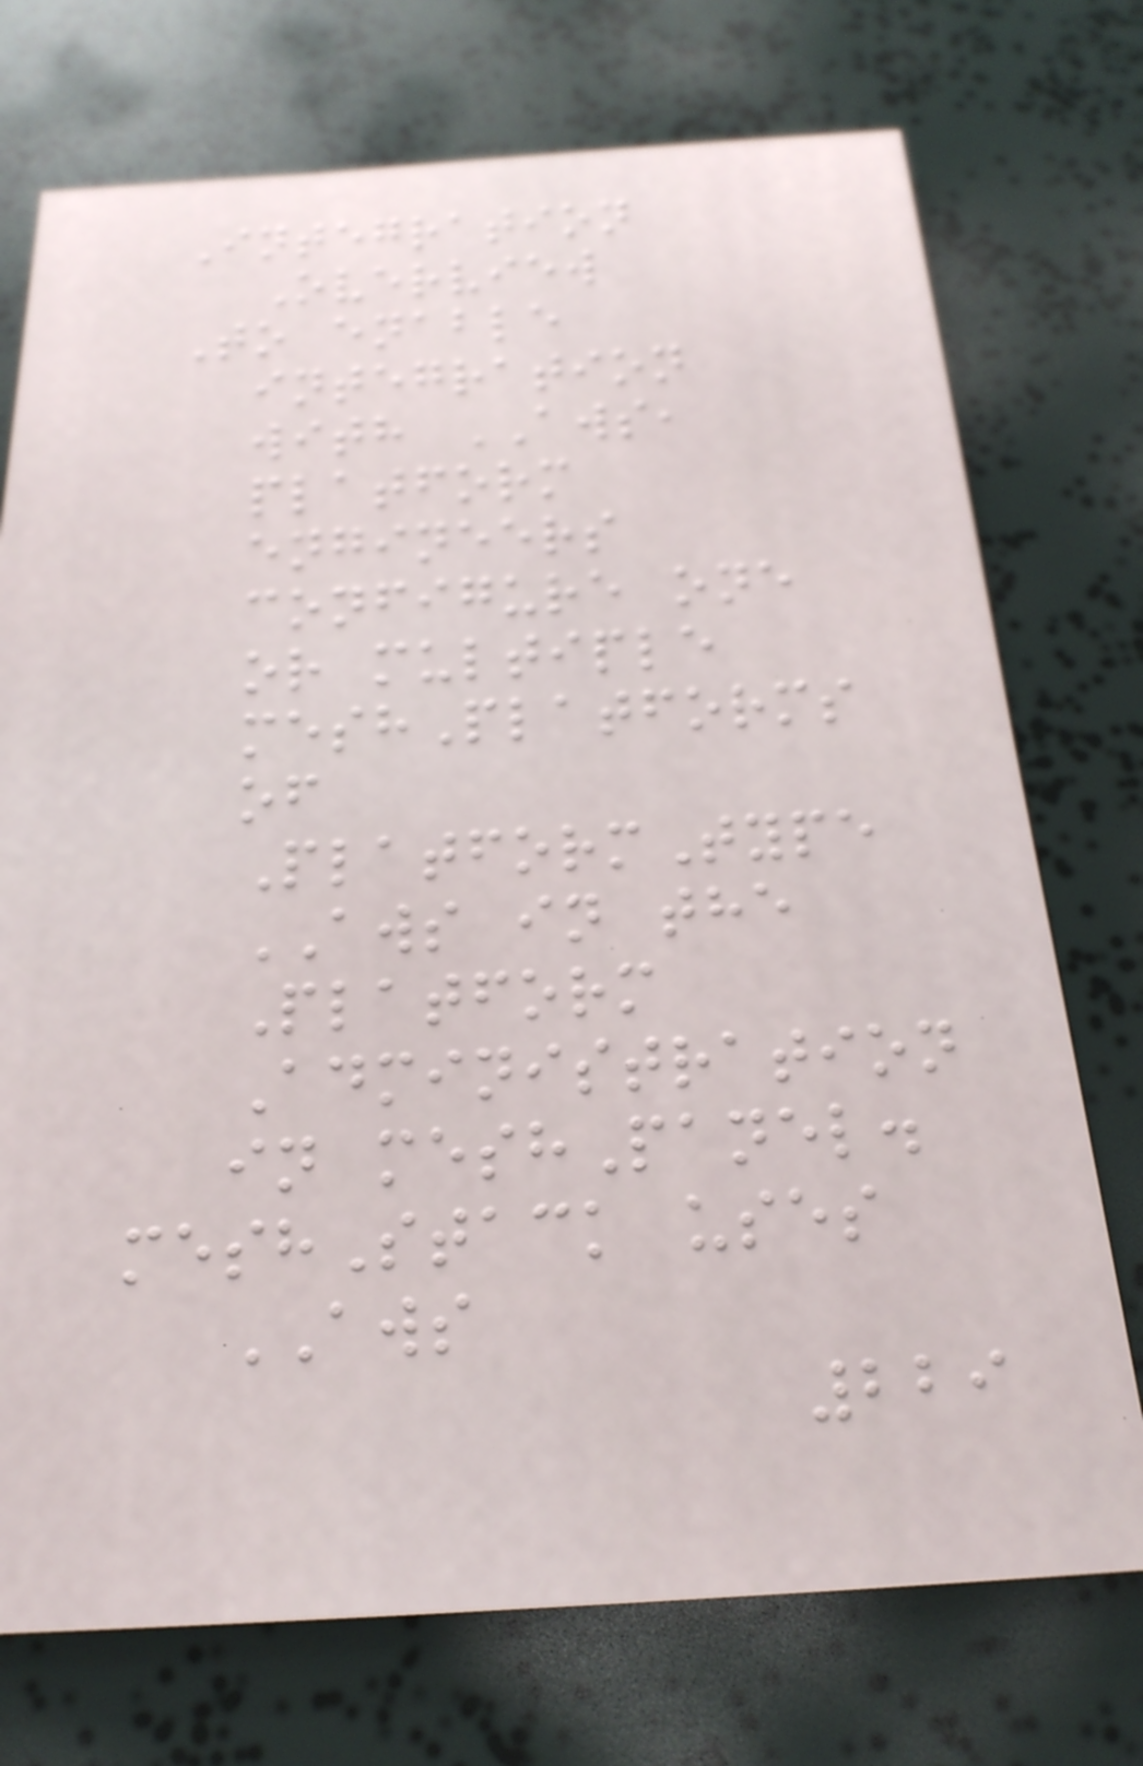Integration
Overview
To enable
integration
with AWS,
platform
engineers
configure one
or multiple
meshPlatforms
of
PlatformType
AWS in the
Platform
Administration
in meshPanel.
meshStack uses
AWS
229
